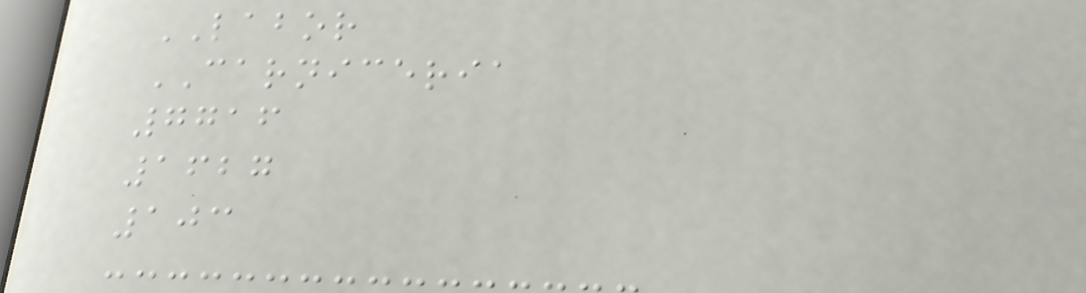LABOR
CARNICERIA
7716
1627
103
